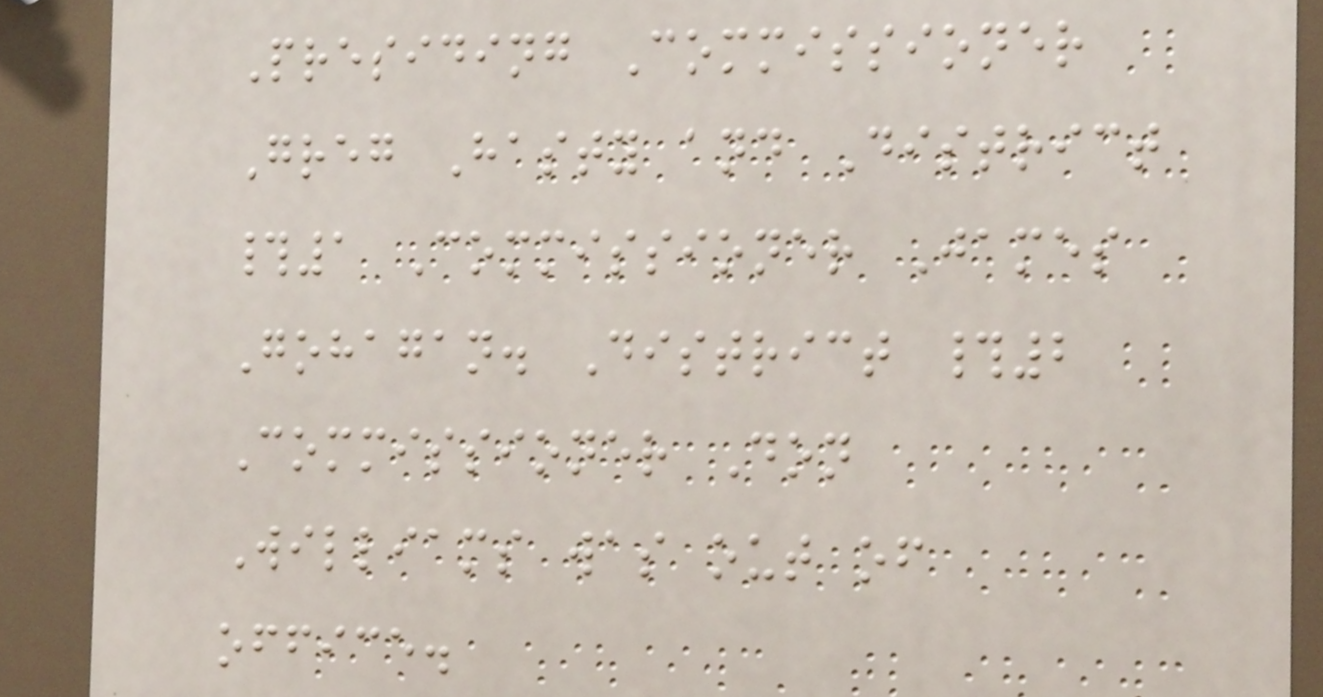Presiding Commissioner
Greg Hasty and District
#1 Commissioner James
Gohagan. District #2
Commissioner Don
Williams was out of
office.
